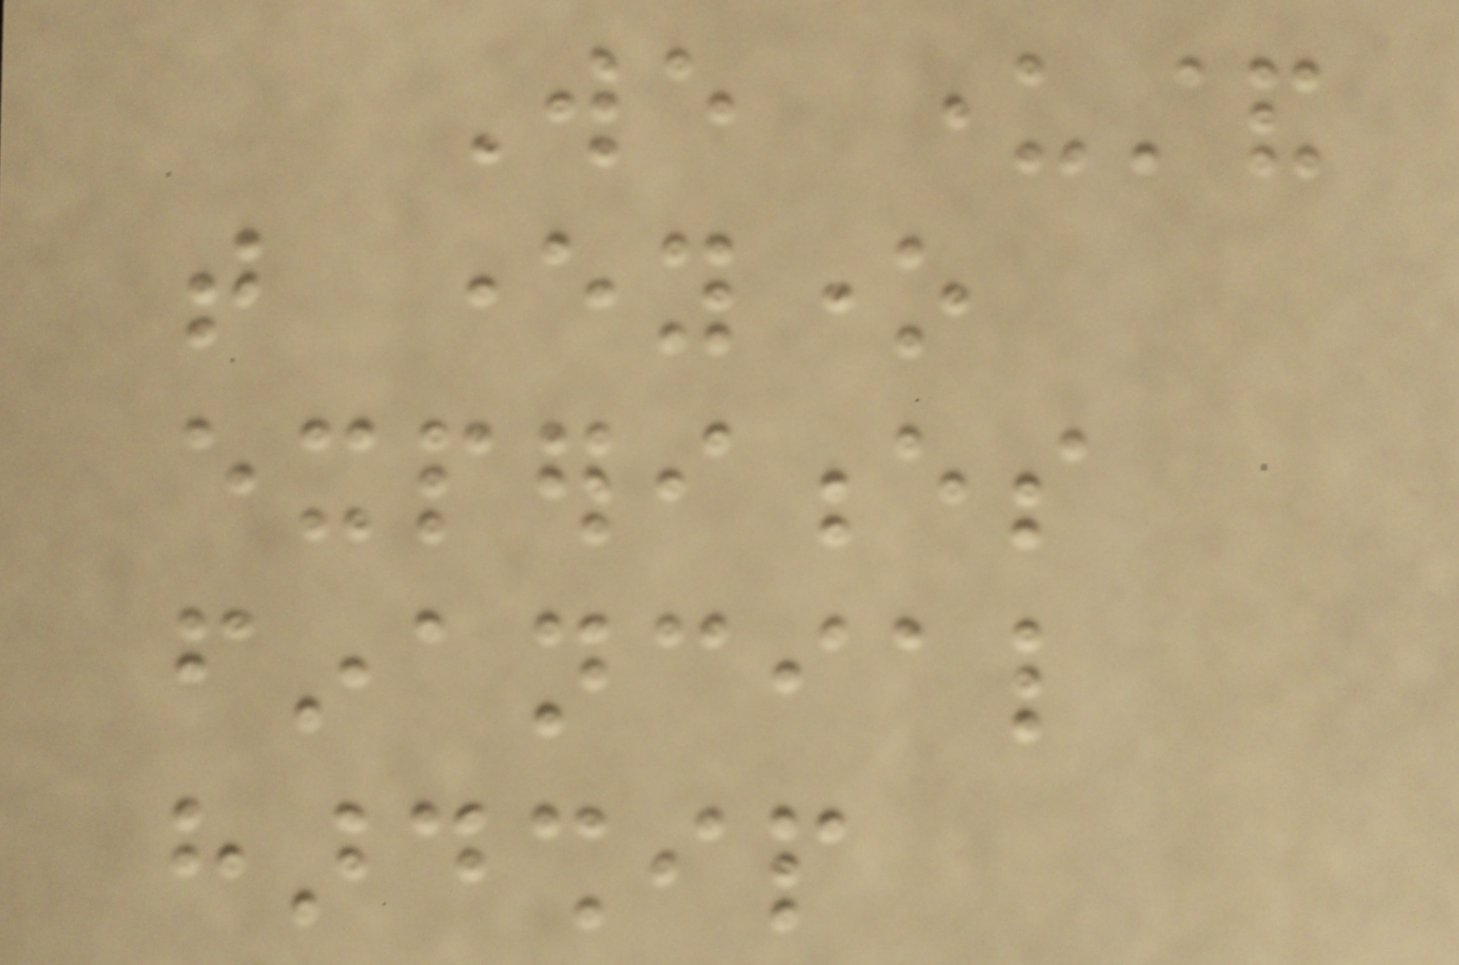We understand
that everyone
experiences
financial
hardship
